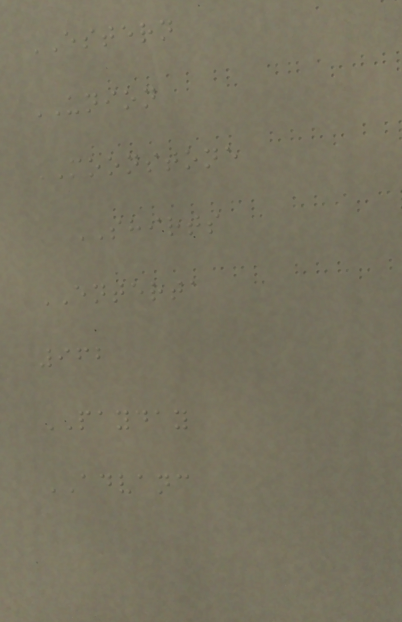ESTERN
UNION
MOONSTONE
SHIRTS
ENTERTA
962
PAYDAY
ADVANC
